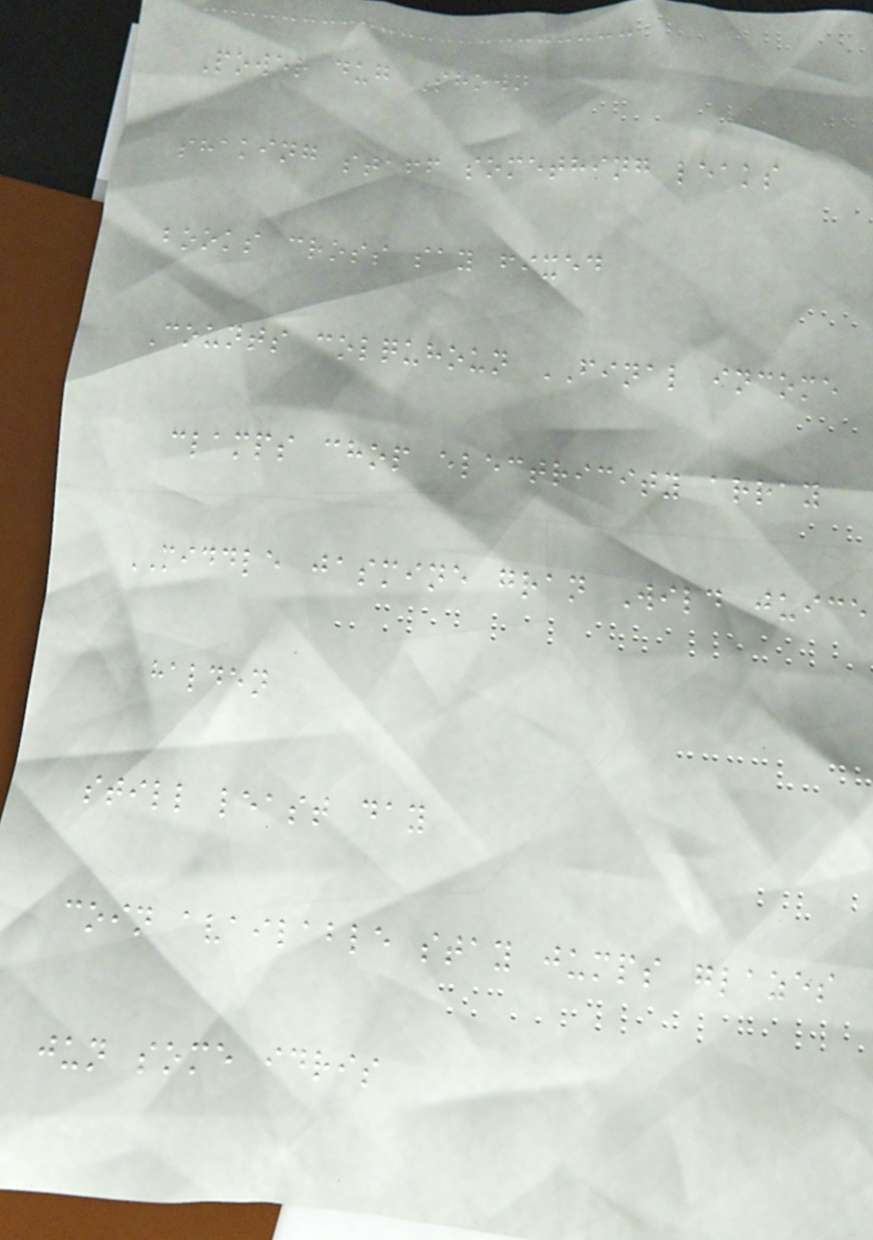Power dug Shown
shaking staff something leaks
books cross say fixed
Counts colquhoun FINAL income
clamps chop electricity array
MIDDLE jasmine gran Wild juice
halden
still least day
coin available stay jumps glazes
jun some idris
